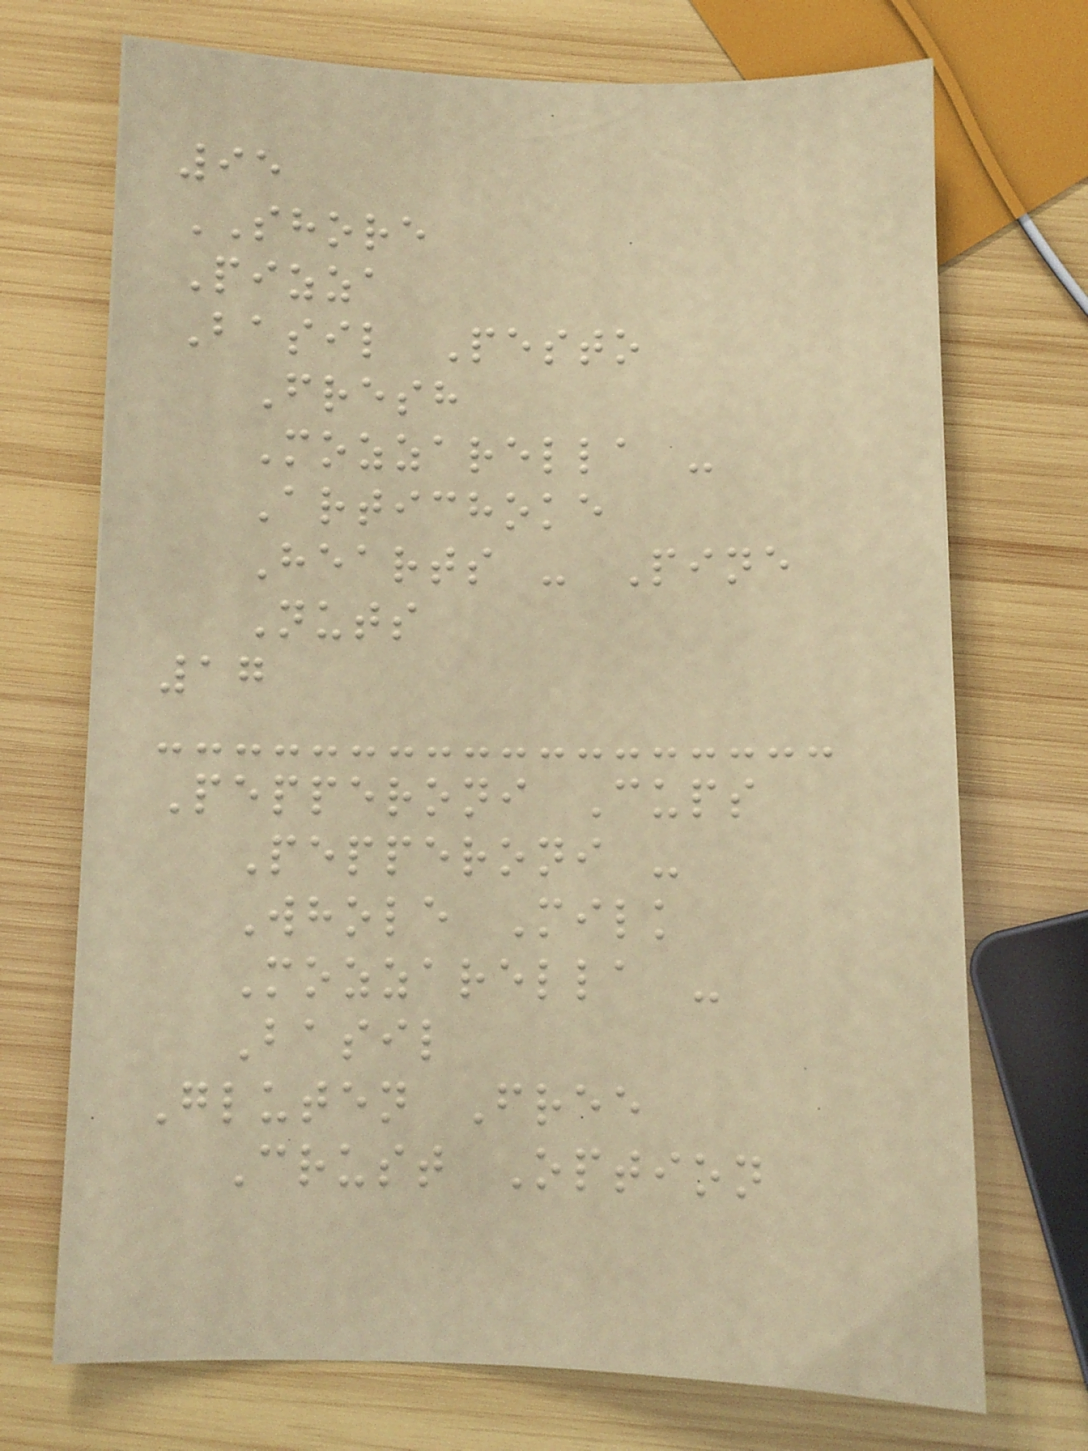95
SHORE
Pizza
Basil Pesto
Fresh
Mozzarella -
Artichoke
Hearts - Pine
Nuts
17
Pepperoni Cups
Pepperoni -
Whole Milk
Mozzarella -
Basil
Gluten Free
Crust Option
